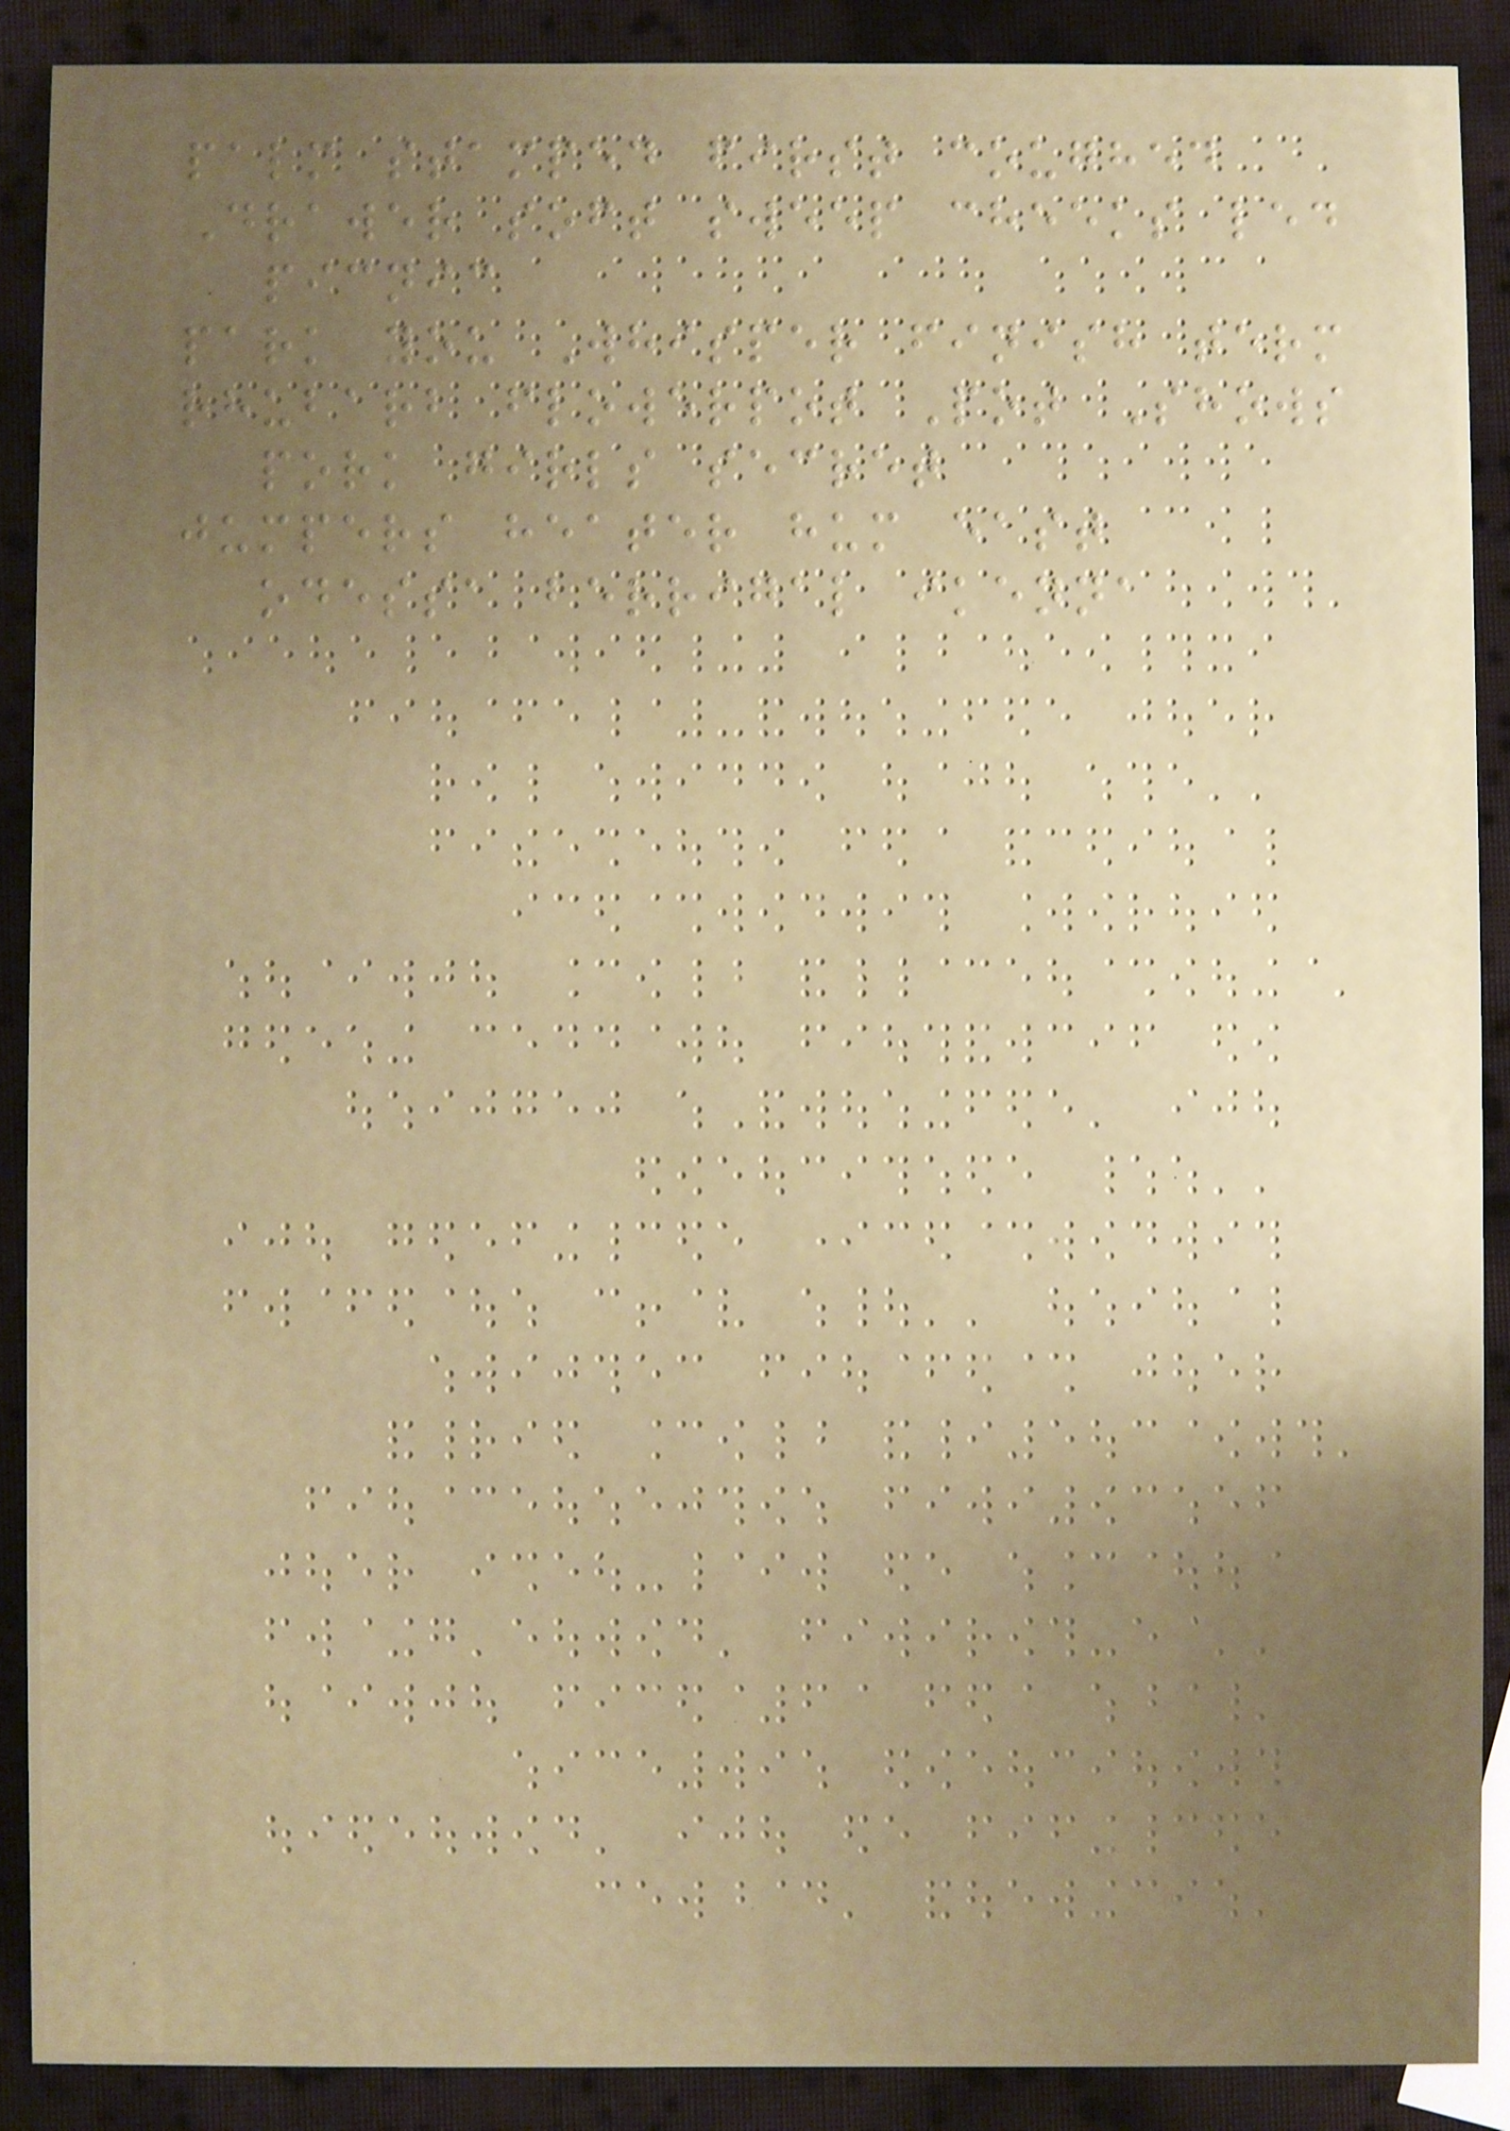palm stamped first coughed
Drawer soft sweep cheeks led
picnic
park you Whisper finish term
rhubarb flowerpot Pot Shows
pork girls secret
jumpers heater hum east
odessa berrigal ikenna
